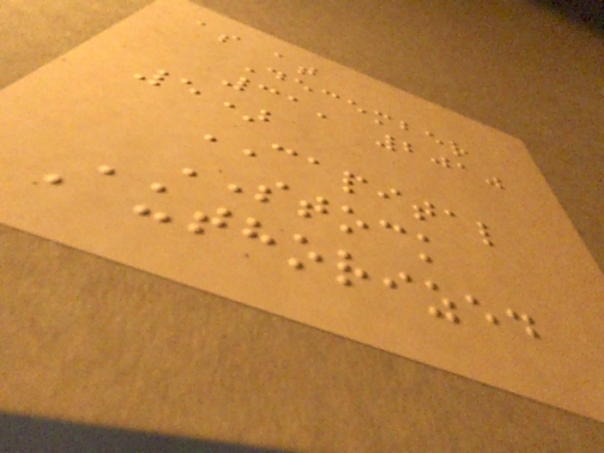as at
December
31, 2010
5)
CAPITAL
STOCK
Authorized
